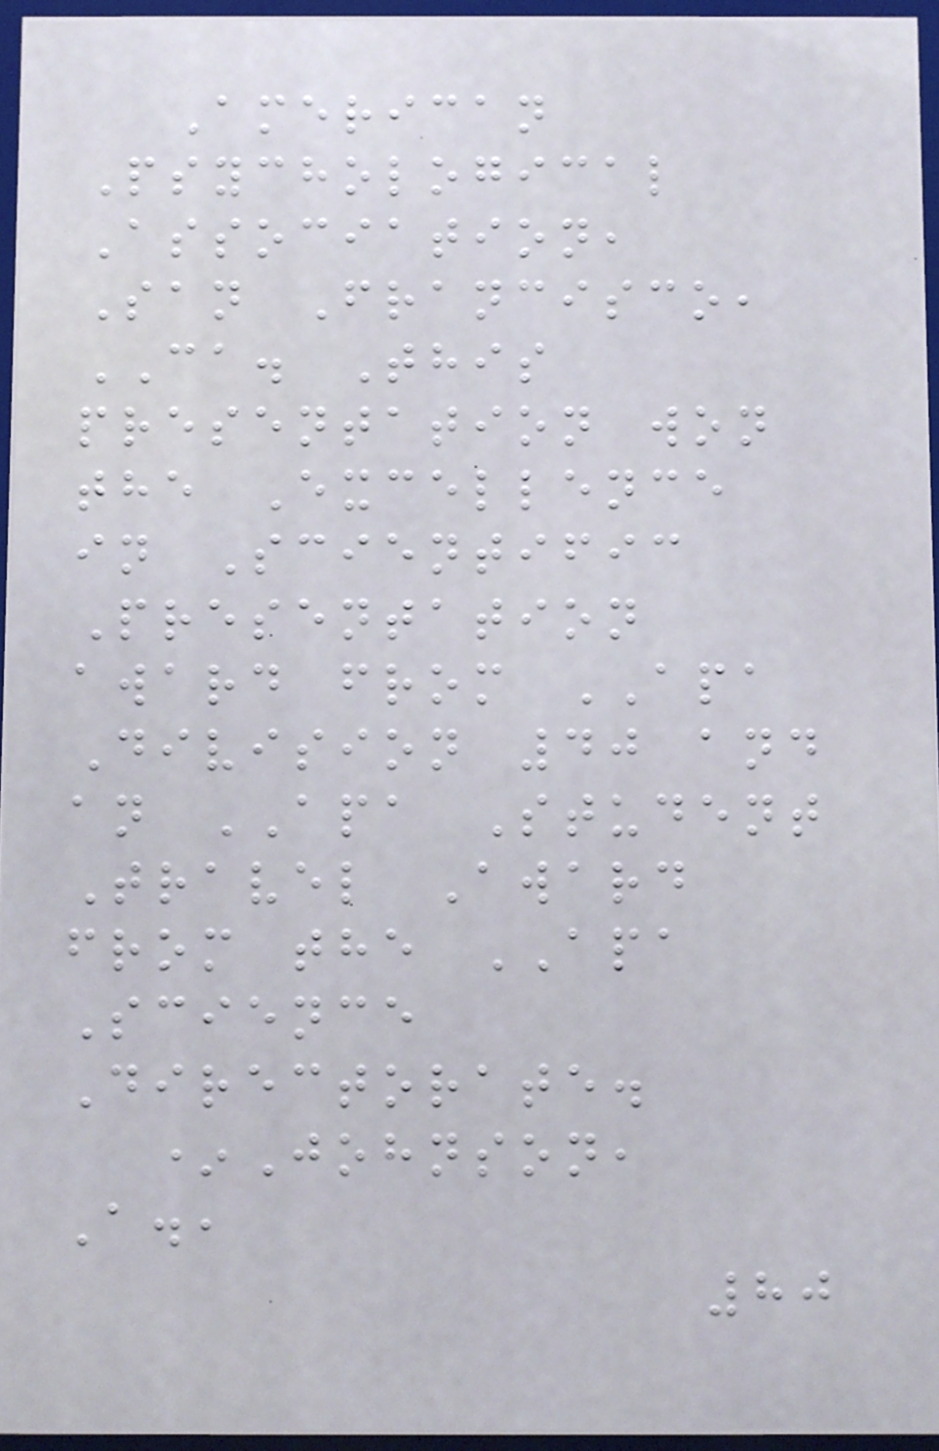American
Psychological
Association,
San Francisco,
CA. This
presentation won
the Excellence
in Scientific
Presentation
award from APA
Division 40 and
an APA Student
Travel Award
from the APA
Science
Directorate.
*Johnson,
A.,
80
